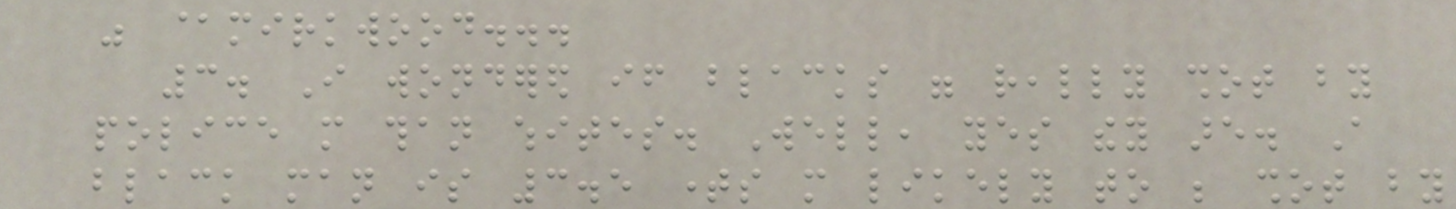was @mirkwood...
3. I wondered if blacks were really shot by
police more than whites. Well, yes they are. A
black man is 3.5 times more likely to be shot by
